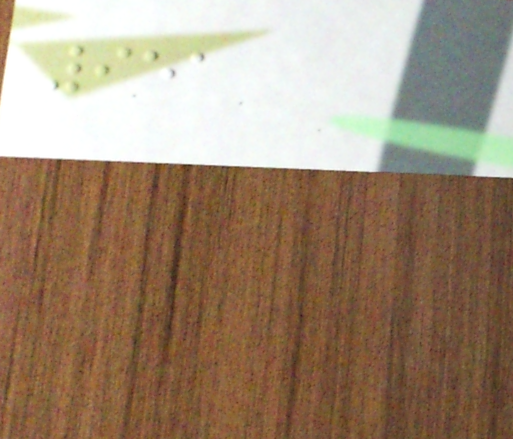951
